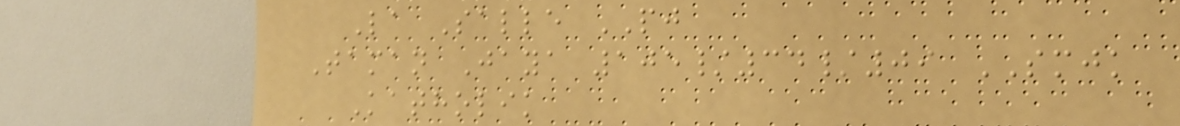La Salle PJ
Taman Jaya 105/34/09 SMJK
Katholik
